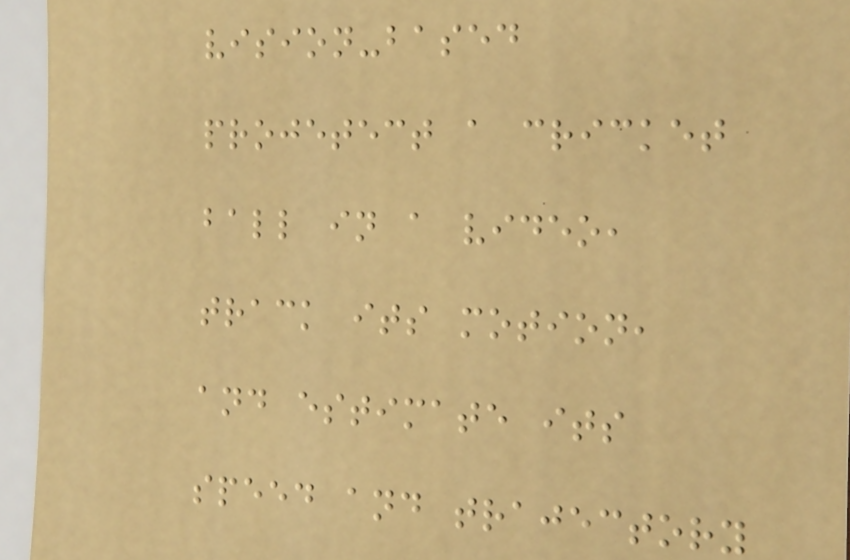vision-based
projetect a cricket
ball in a video,
track its motion,
and estimate its
speed and trajectory
